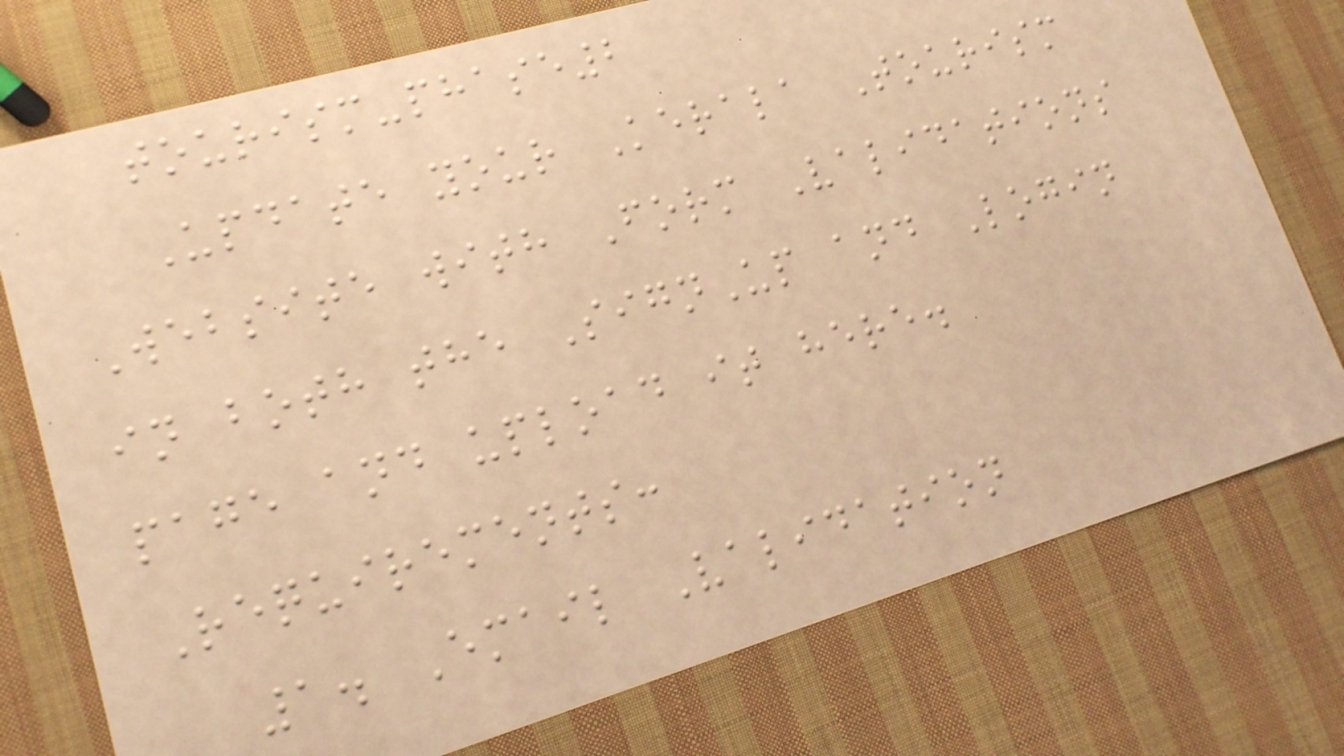tourism-phase2
Update your Kerala Tourism
Website with Form Validations
in both the SignUp and Login
page and upload it here.
Requirements:
1. Email Validation
